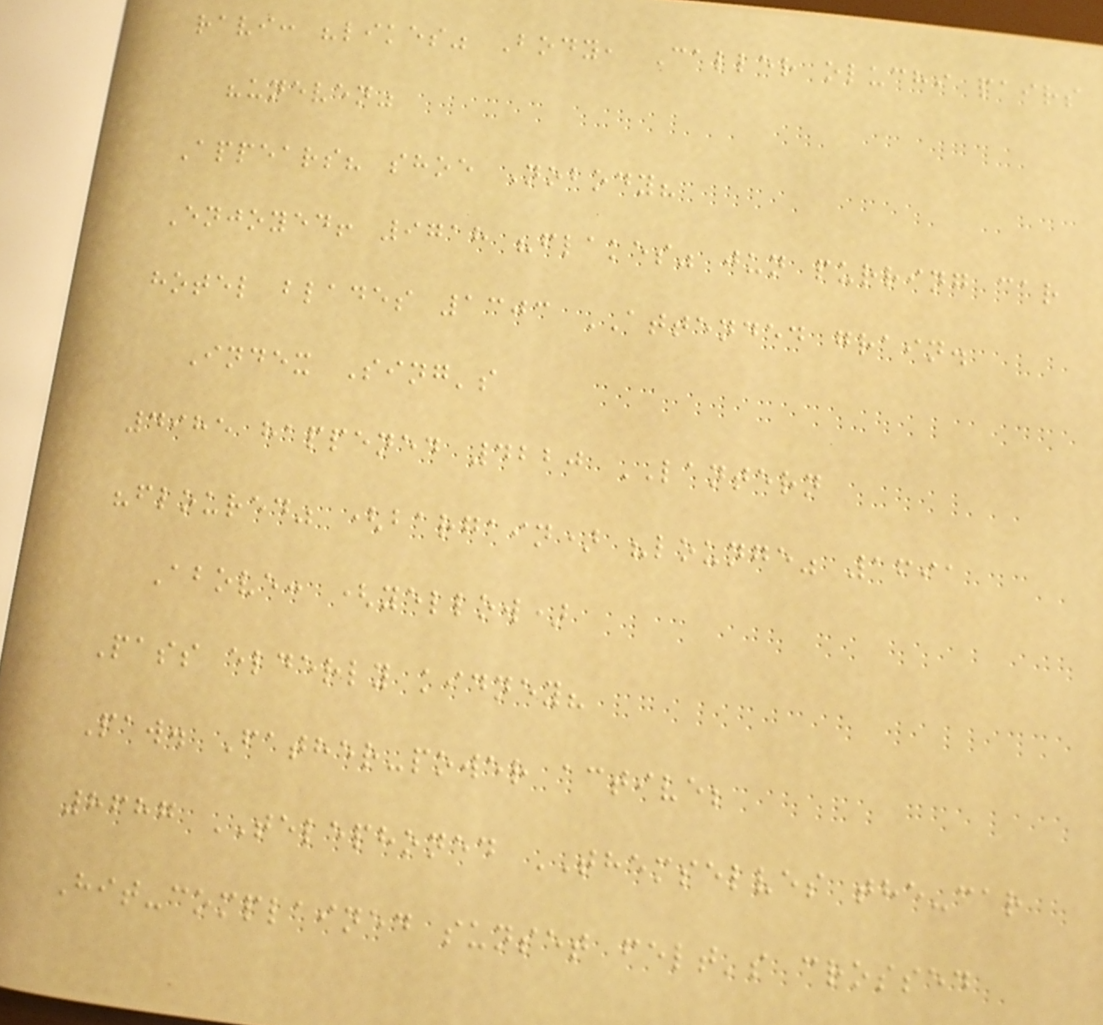ravi: "likes" Body, Caller oluchi pairs
"uneven"
Appears? shoe Nobody?
Enjoyed! 9718 "flakes" jun purring car
hotel blades 1303 ATTENDED grain.
Index Sing's
4985 happened 4220 LANTERN
"floured" (bargain) "lounge" 1691
Above: (yellow)
Pass elderly kidney?
Paw. Father-power active;
8687 TELEPHONED THEMSELVES the-car
Hit-complained sunset felt's crossed
